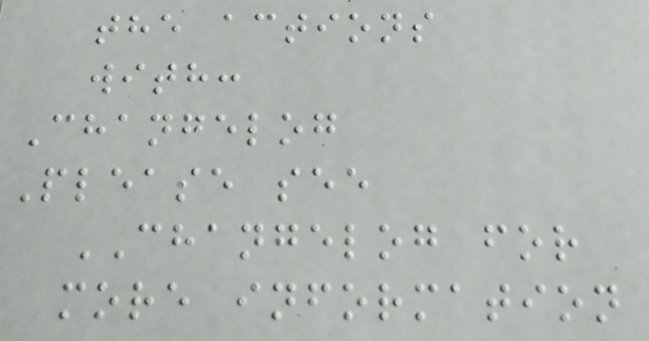the actions
with:
Changelog
Please see
CHANGELOG for
more information
